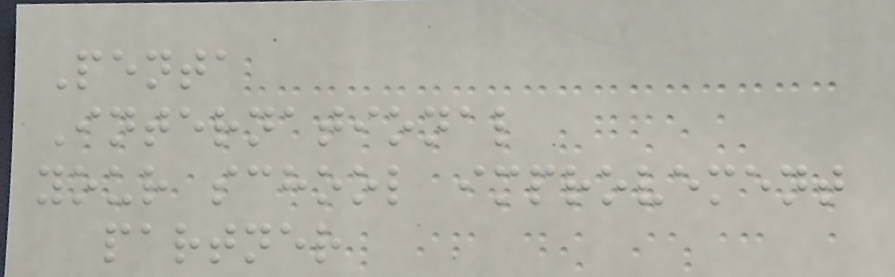Penta
International
your school improvement
partner
